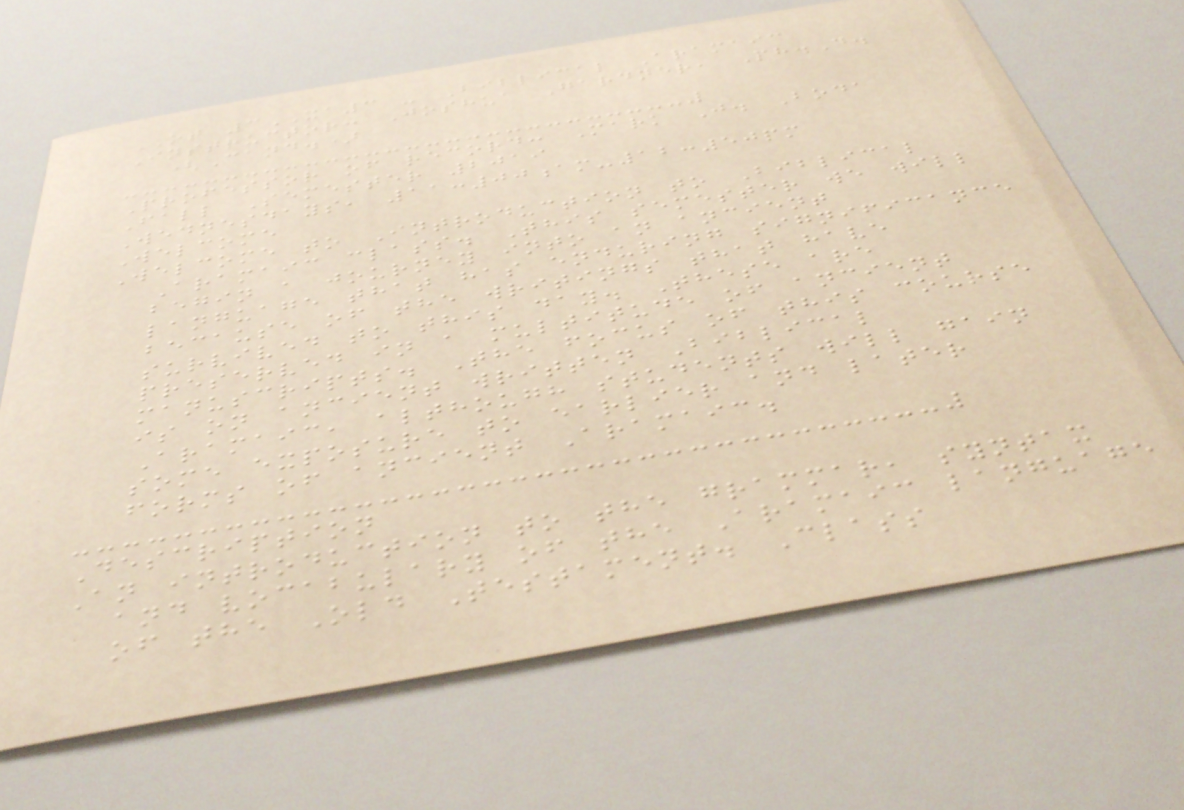OT 3XA3 - Biblical Aramaic
Instructor: Joshua Gardner, Ph.D.
(Cand.)
Professor of record: Mark J. Boda
Fall Semester 2019
Wednesdays, 11:00am-12:50pm
Welcome
Welcome to Introduction to Biblical
Aramaic class. This semester we will
begin a journey into an ancient
language that has enduring significance
because of the writings that have
survived to this day. These are
preserved in a multitude of ancient
manuscripts. The focus of this course
is on ancient written Biblical
Aramaic, although students will gain
some exposure to earlier and later
forms of ancient Aramaic.
Description
An introduction to the grammar, syntax
and vocabulary of the Aramaic language
of the Old Testament. Class
